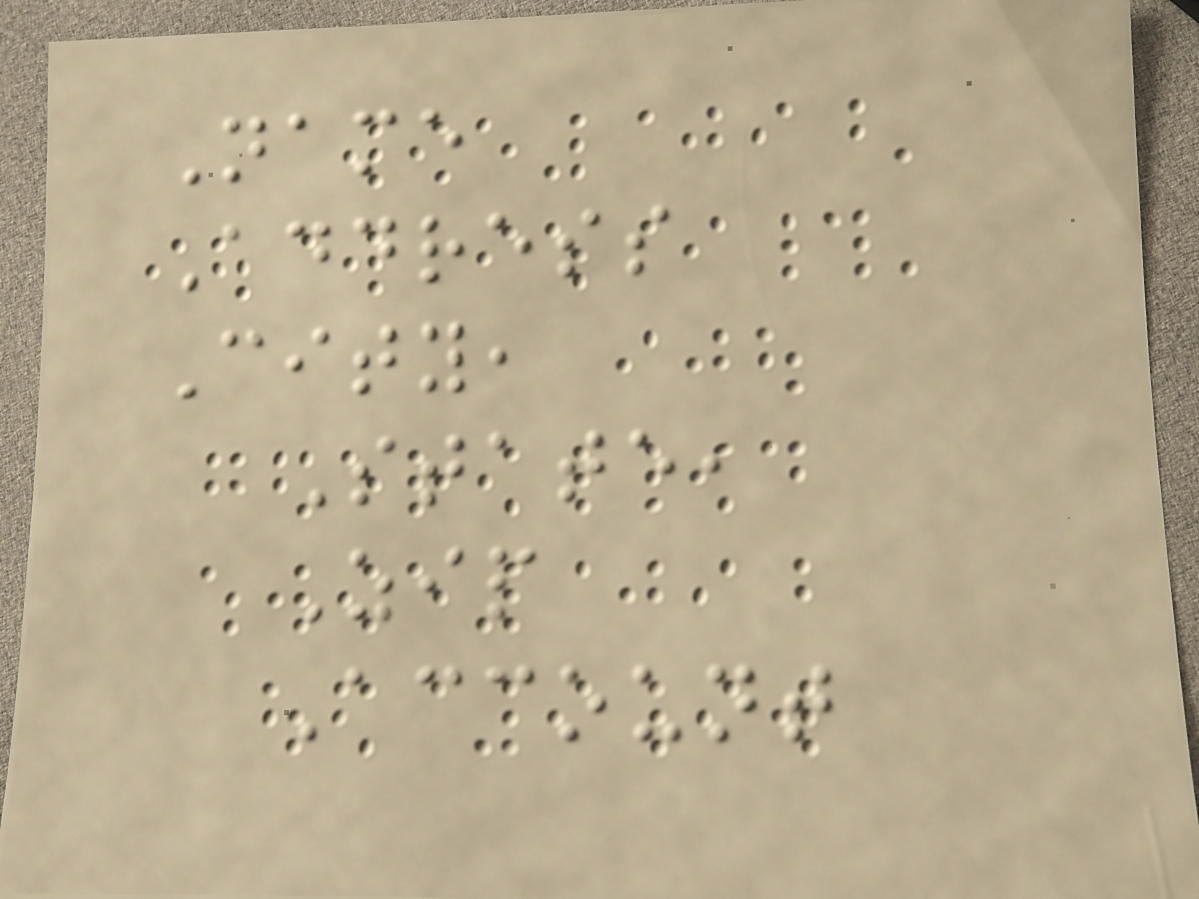Name
Address
City,
State,
Zip
Account
